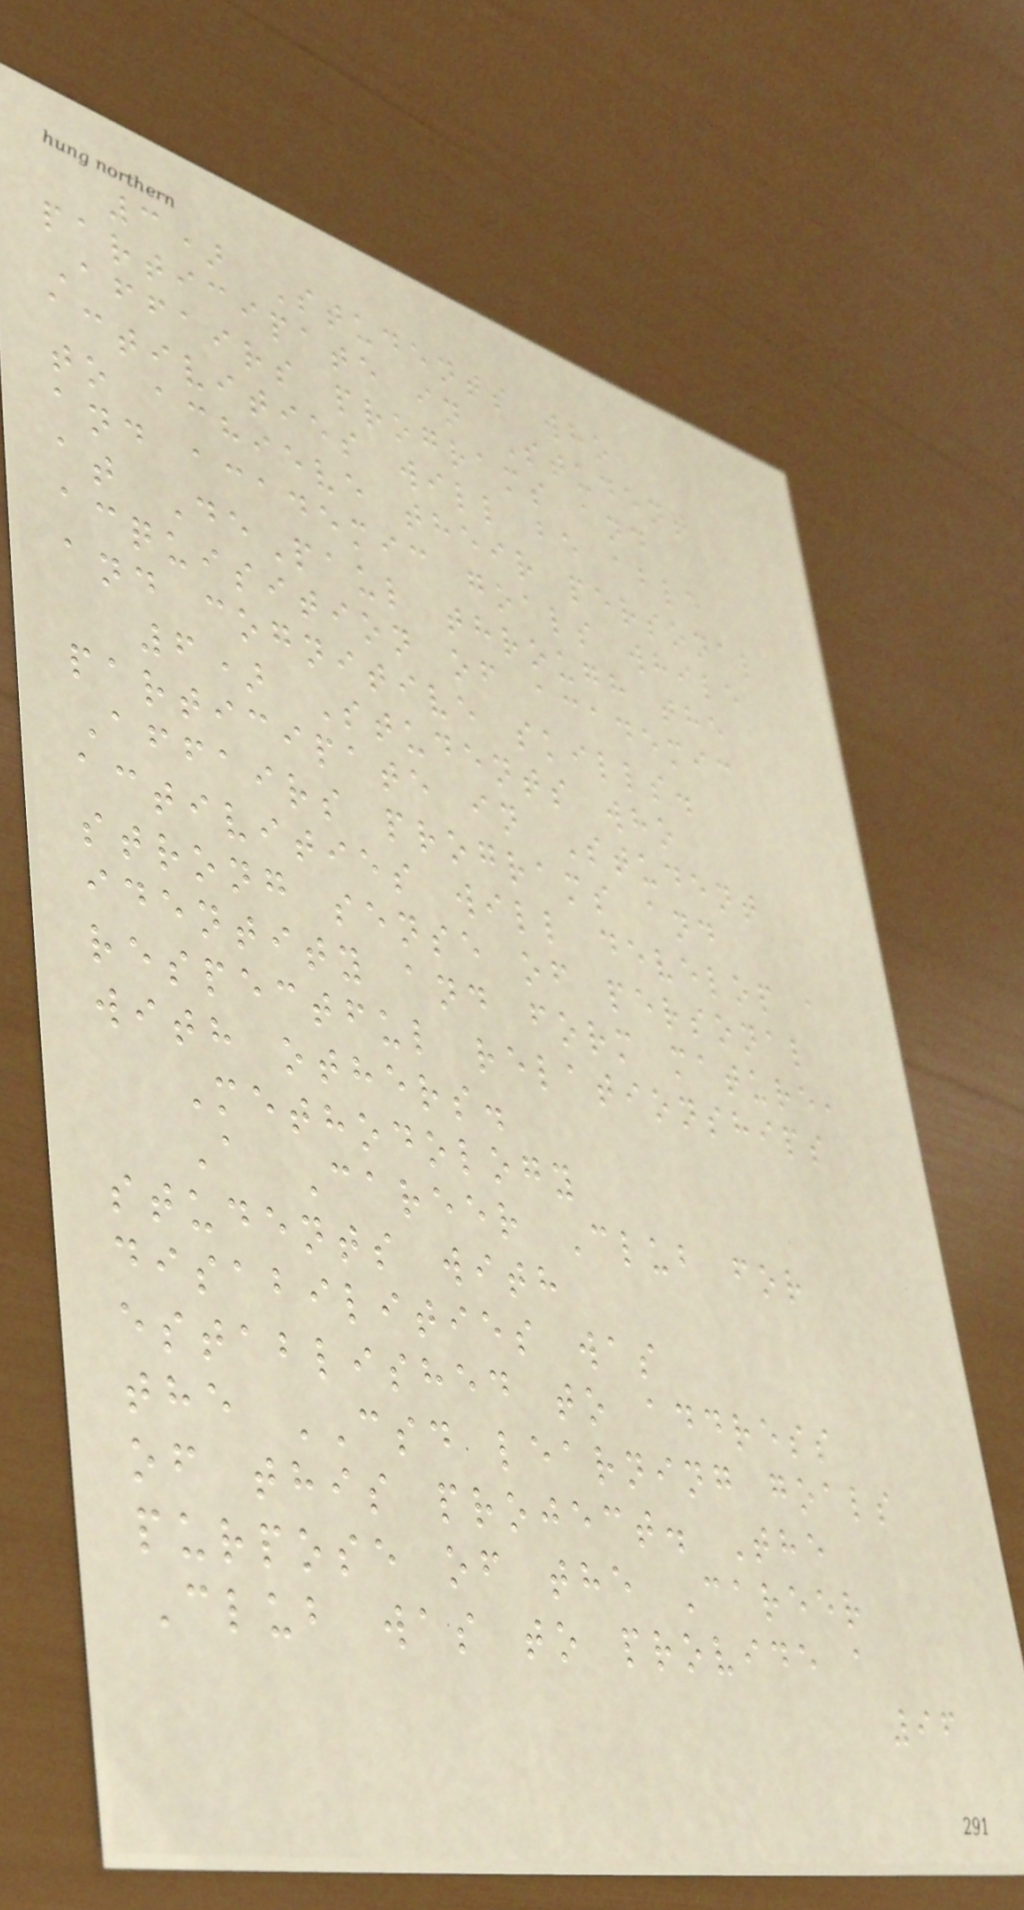3) Students who
participate in Student
Affairs programs and
activities will be able
to achieve their personal
and academic goals while
at DePaul through the
acquisition of academic
and cognitive skills.
6) Students who
participate in Student
Affairs programs and
activities will develop a
strong sense of personal
identity and form mature,
respectful relationships
with others.
Methodology
A Career Club for
students with
disabilities was
established to address
the CSD learning goals
of this project. The
purpose of the Career
Club was to provide a
96
